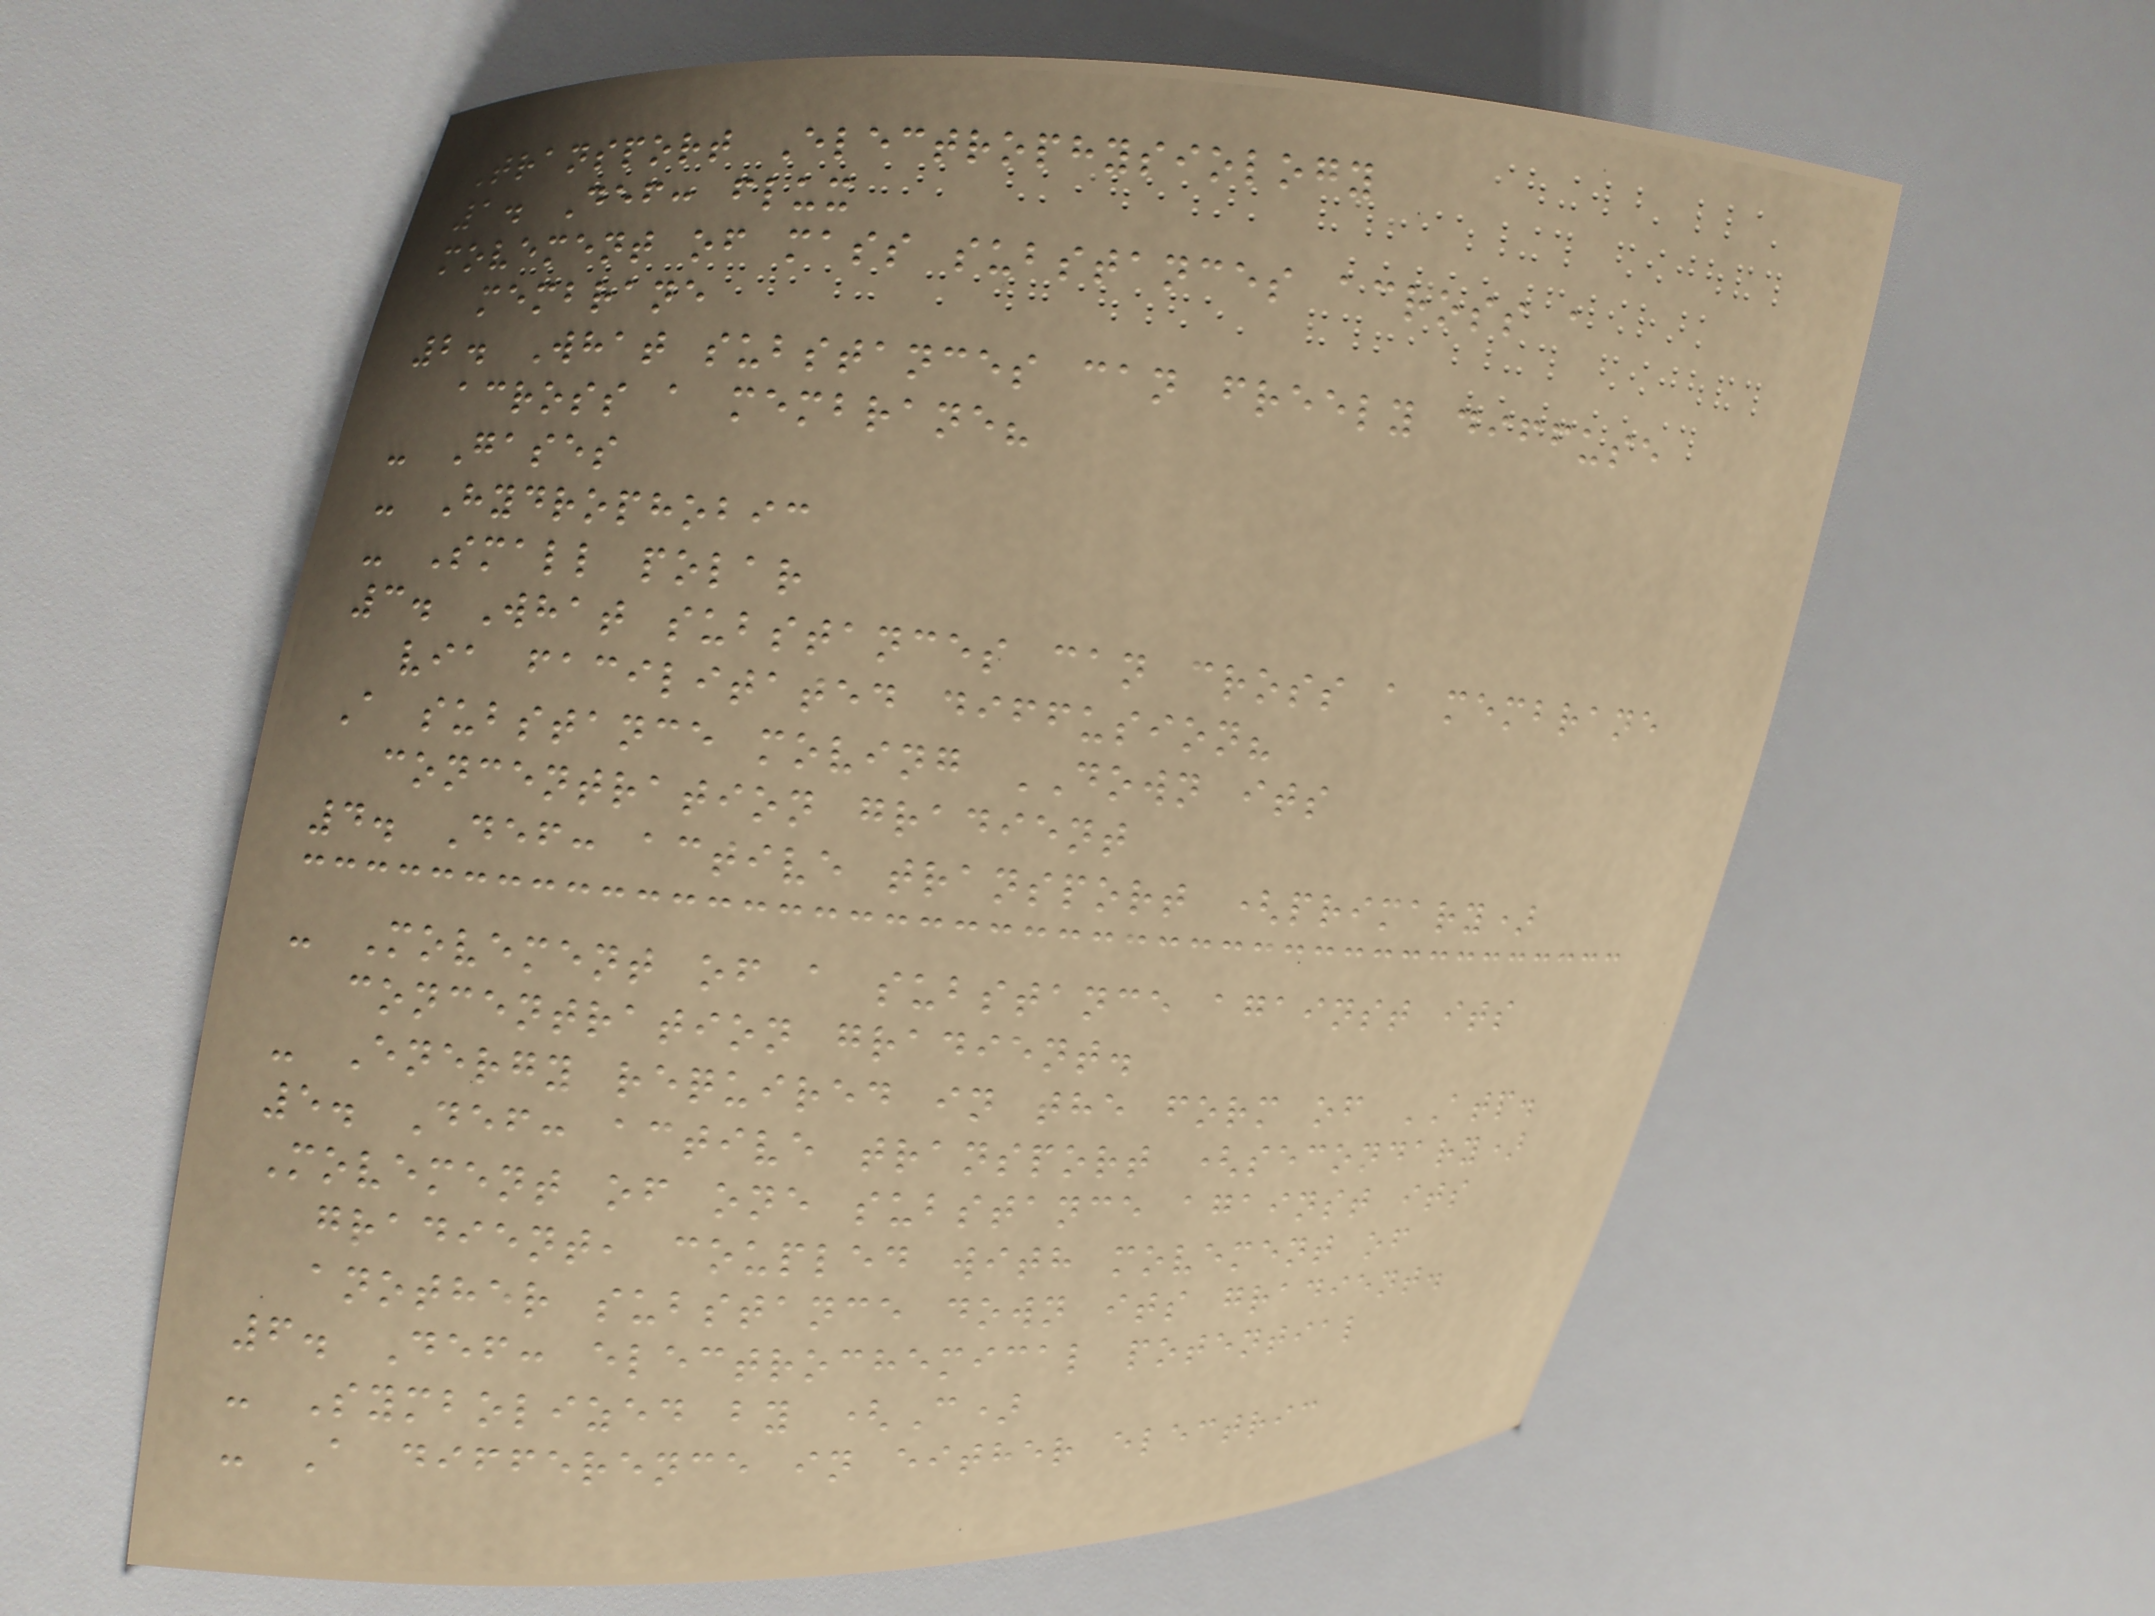Transport Electrophysiology
1. Def: flux
movement of mass substances across a
membrane
2. What substances can freely diffuse
across a membrane?
- Gases
- Hydrophobic
- Small polar
3. What substances can cross a membrane
via facilitated diffusion?
A substance moving DOWN its
concentration gradient
4. Def: active transport (primary)
- Movement of a substance against its
concentration gradient.
- Energy required in the form of ATP.
5. Def: active transport (secondary)
Movement of one substance against its
gradient, coupled with movement of
another substance down its gradient.
6. Def: electrochemical potential
- Symbolized by (C)
- A difference in either electric
